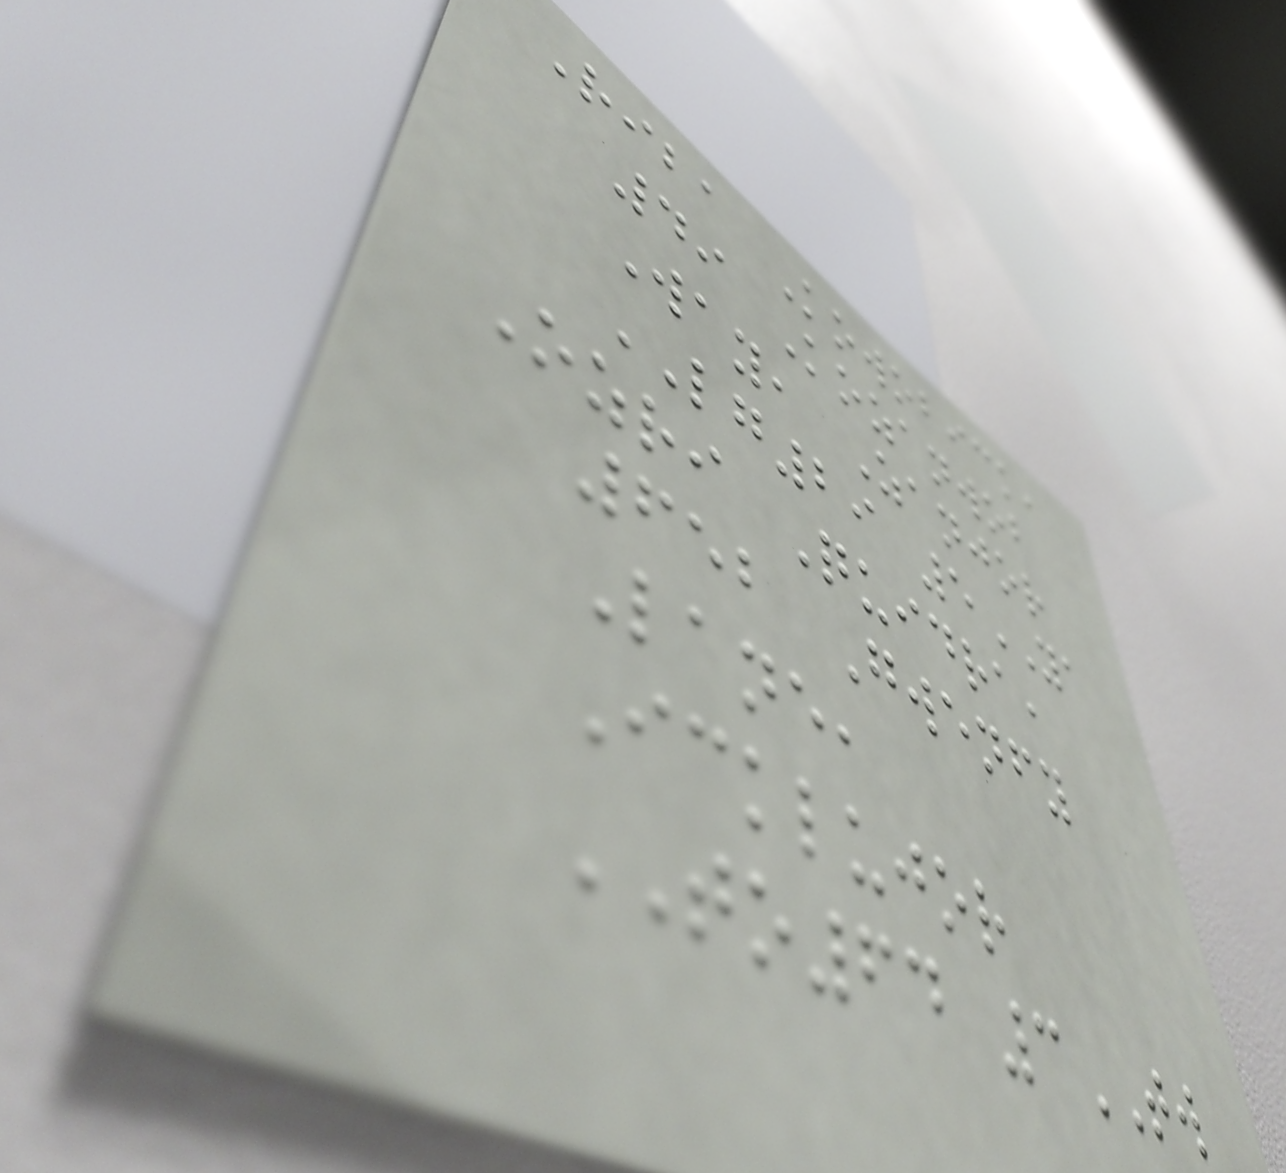Riba Kowobick,
49 Kozanwob
Way, Zanjor
LG29 5YA
Ozri Quidra,
652 Gwenfy
Lane,
Icklujor
TO64 3TW
